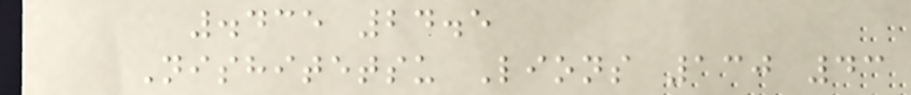.435 24.5
Nishitetsu Lions 130 43
